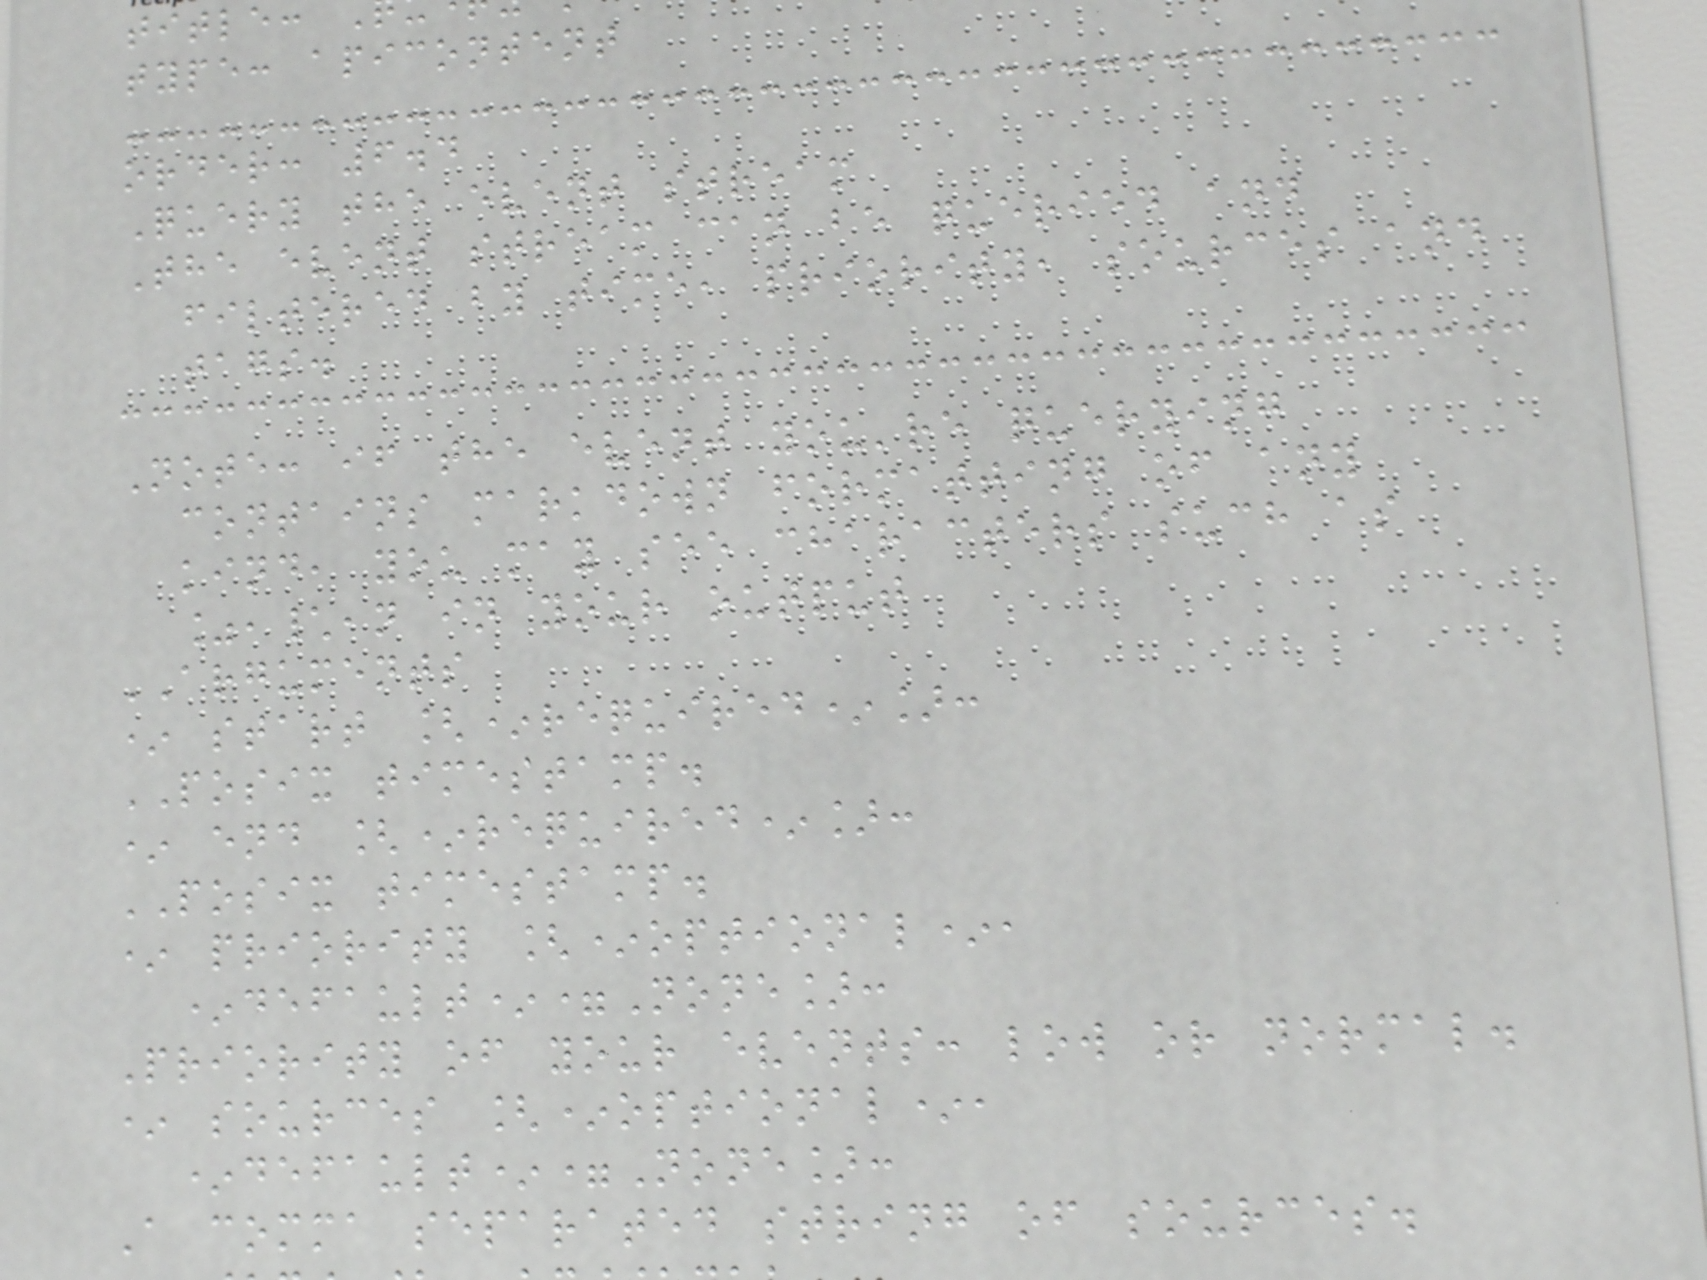type: apicontent
order: 6.4
Query the event stream
The event stream can be queried and
filtered by time, priority, sources and
tags.
Note: if the event you're querying
contains markdown formatting of any
kind, you may see characters such as
%,\,n in your output
ARGUMENTS
* start [*required*]:
POSIX timestamp.
* end [*required*]:
POSIX timestamp.
* priority [*optional*,
*default*=None]:
Priority of your events: low or normal.
* sources [*optional*,
*default*=None]:
A comma separated string of sources.
